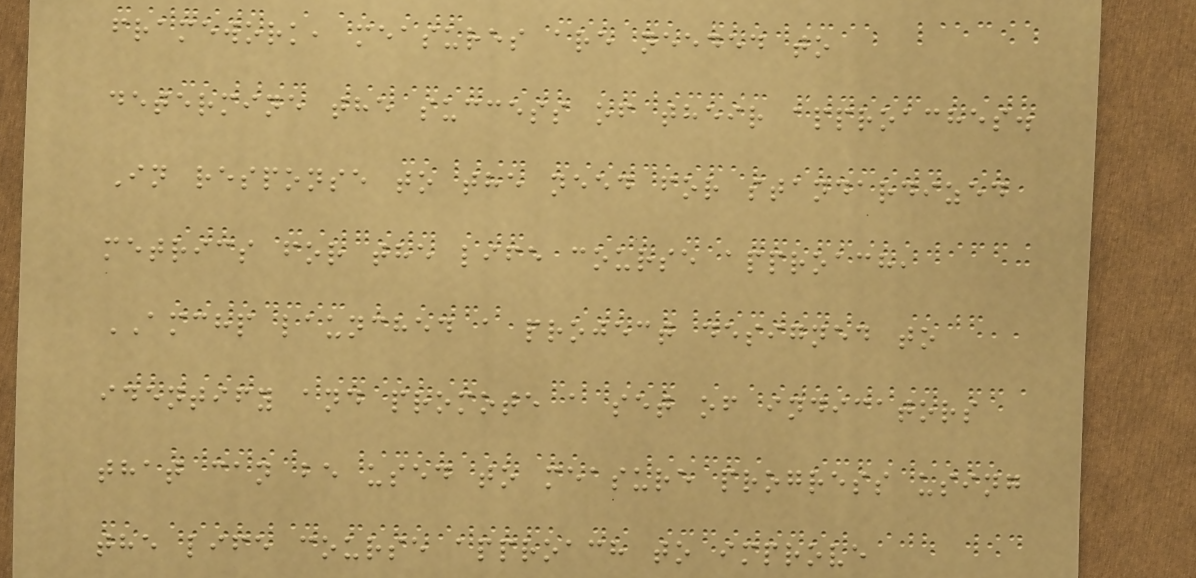framework, measures are needed to
determine the success of their approaches.
In response to the need for standardized
metrics for the life course approach,
AMCHP launched a project designed to
identify and promote a set of indicators
that can be used to measure progress using
the life course approach to improve
